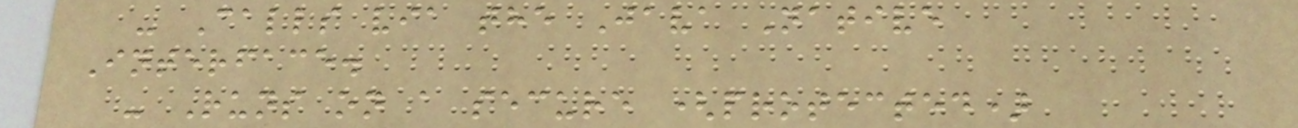- Calls via the Java Native
Interface.
- Runs on a secure (protected)
